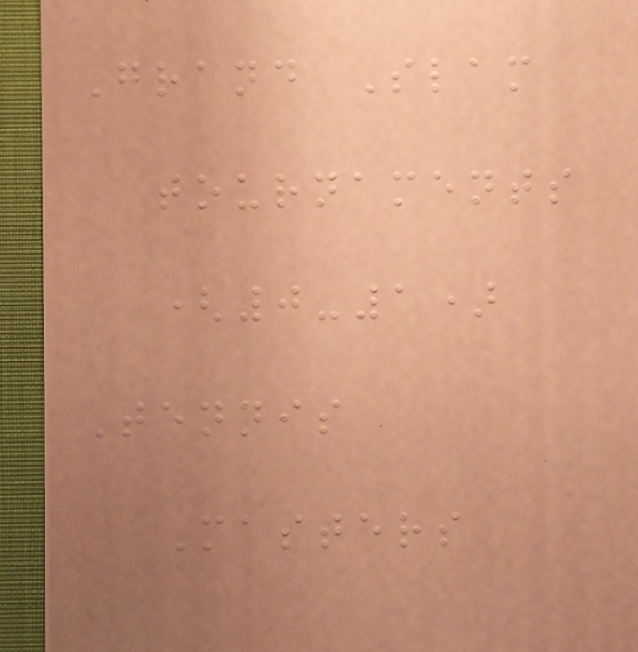Grand Slam
tournaments
(0-1)
Tennis
Masters
